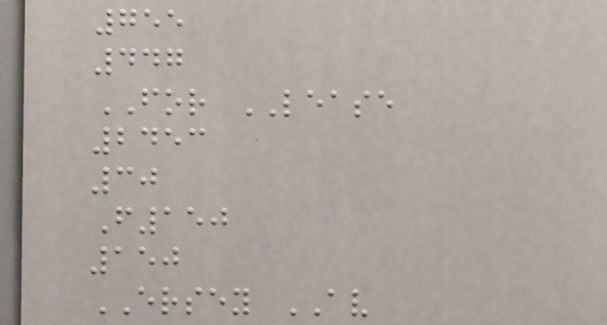755
447
FOR LEASE
2453
30
F150
150
ERSEY AV
